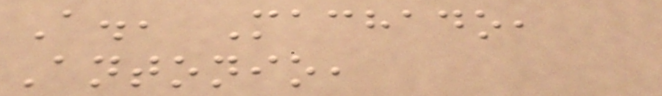A., Machado,
Antonio,
